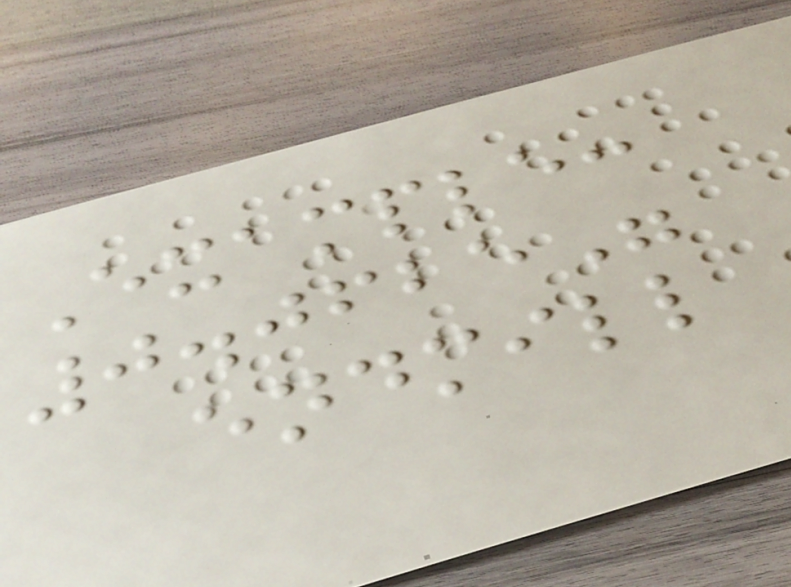Example:
0.0625"
endmill
